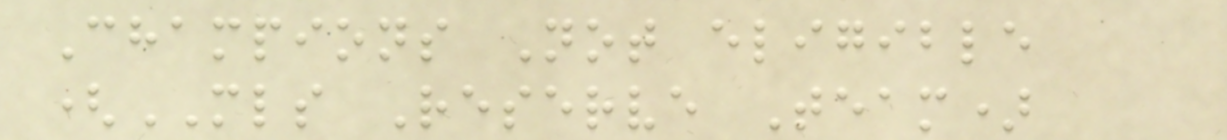Champions Not eligible
(MLS Reserve Team)
